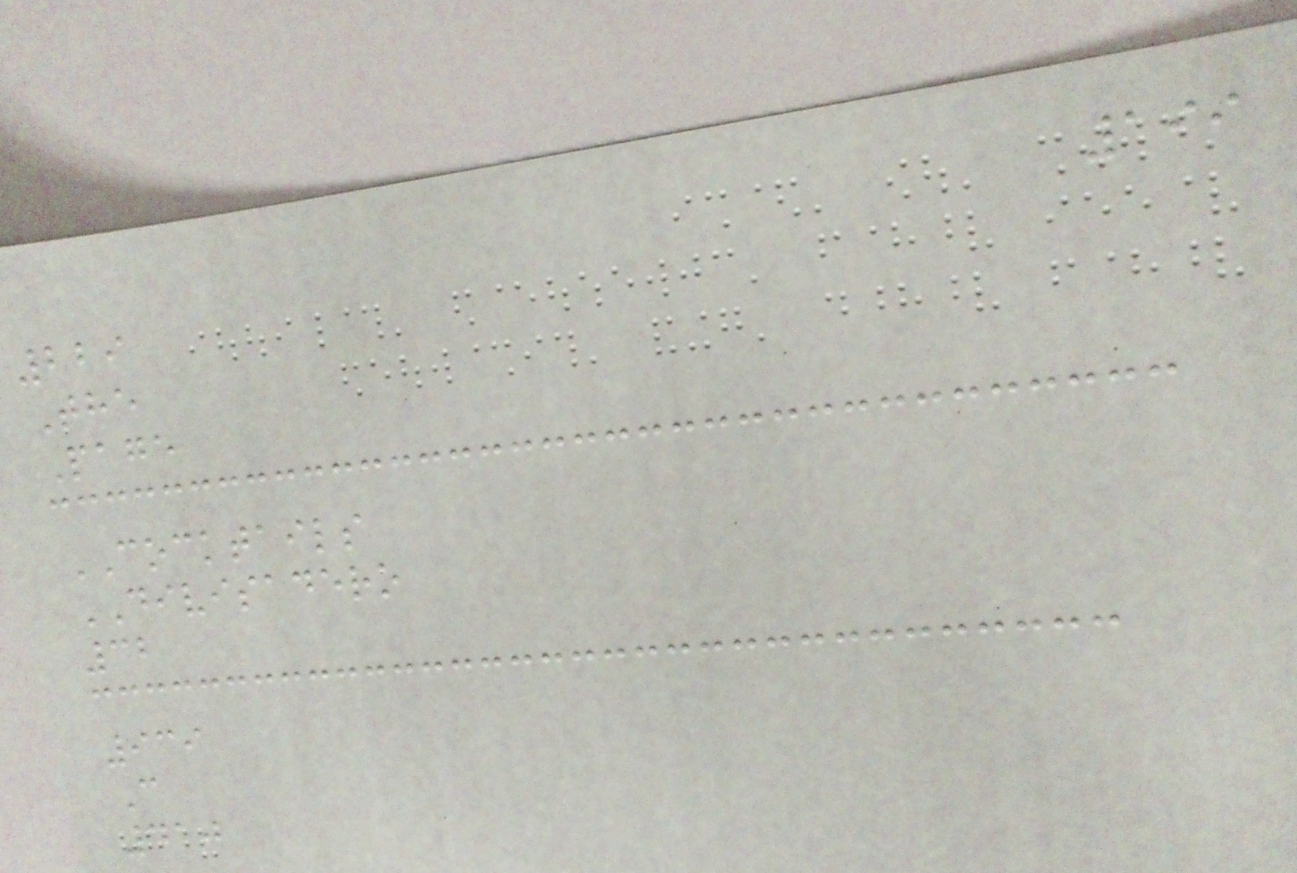199
229
The
Page
COCKTAILS
DIVISADERO
32
939
C
410
